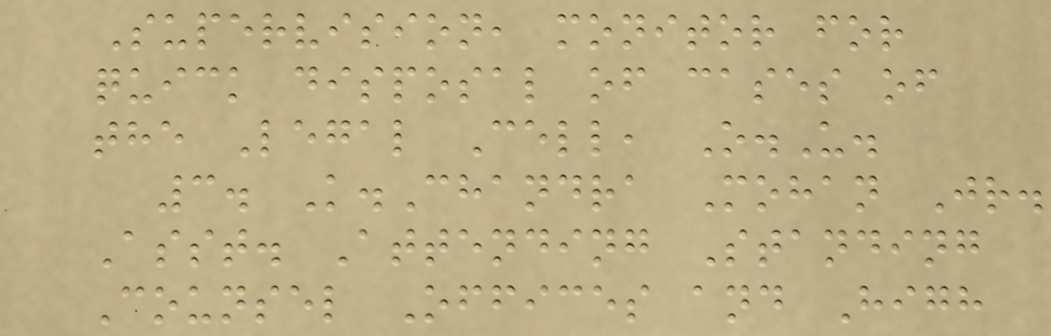Supervision, monitor for
quick disposal of cases of
the Legal Cell, O.U.
3. K.Chandra Mohan Jr.
Asst. Attending Standing
Counsel Offices and High
